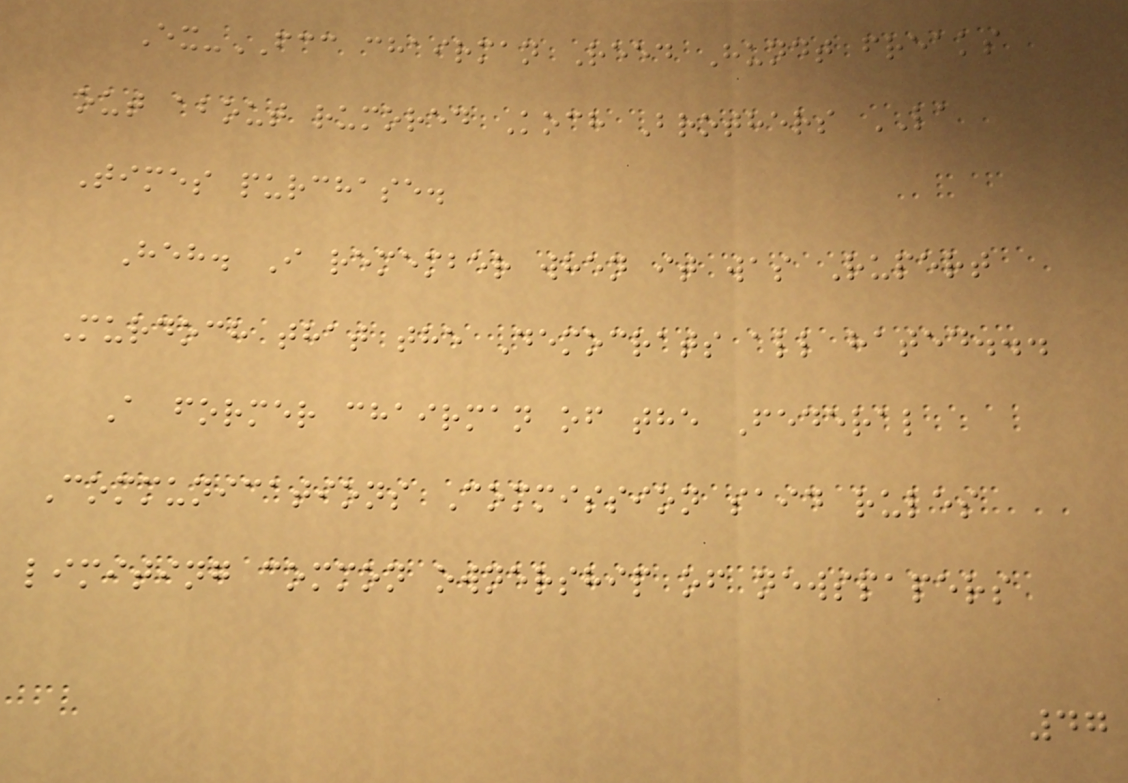Ex-FCC chairman Reed Hundt freaks
out about rumored Koch Brothers LA
Times purchase.
Heh. I remember when it was Rupert
Murdoch that the Democrats all hated...
A former chairman of the Federal
Communications Commission said rules
limiting common ownership of newspapers
47
